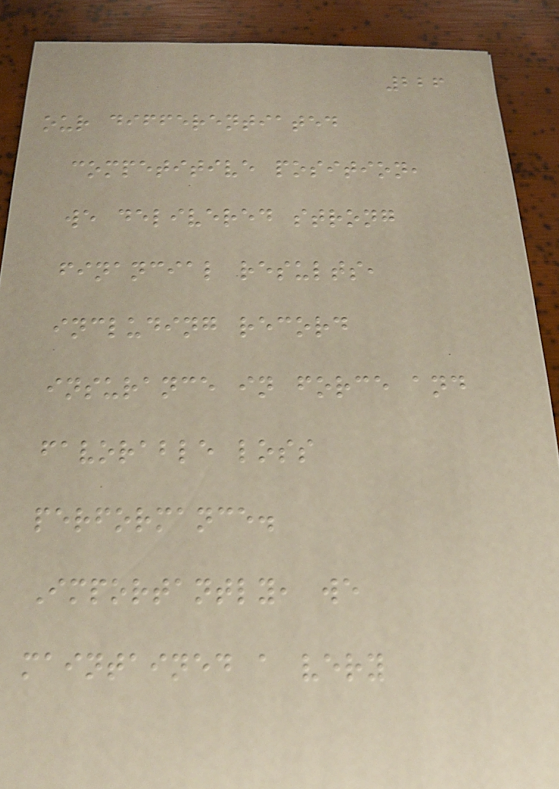226
our differentiated
competitive position,
we delivered strong
financial results,
including record
insurance in force and
favorable loss
performance.
Importantly, we
maintained a very
